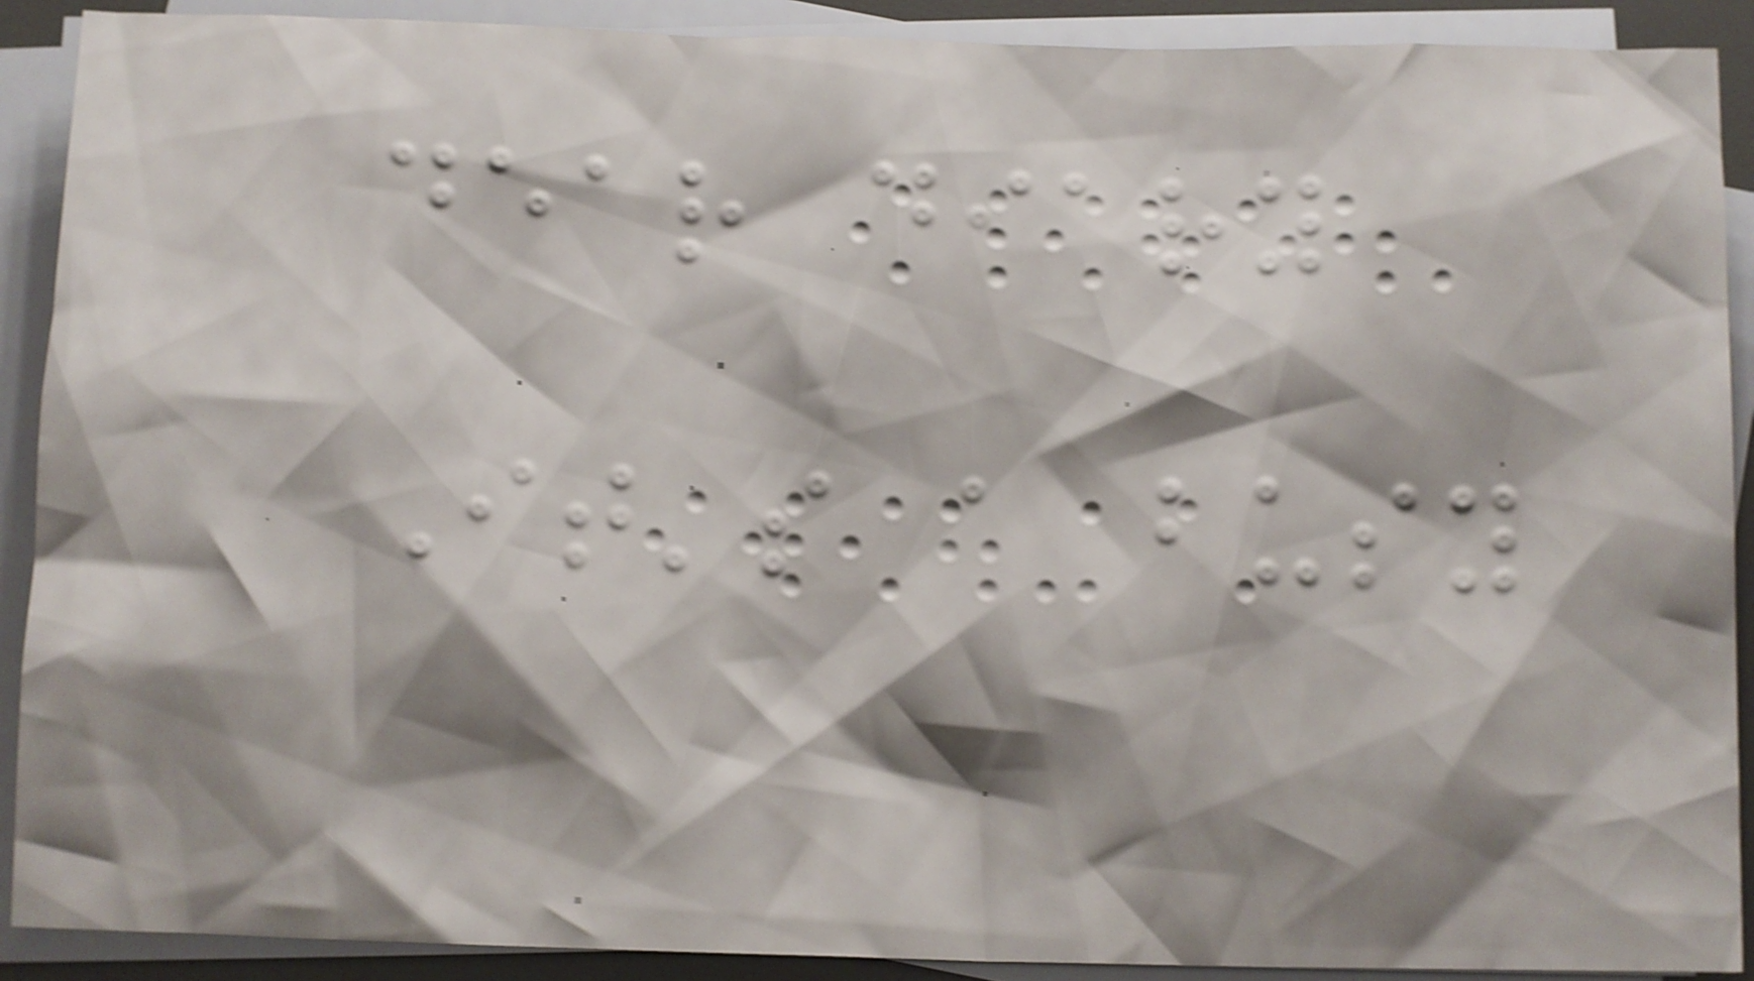dear diary
It's a busy
